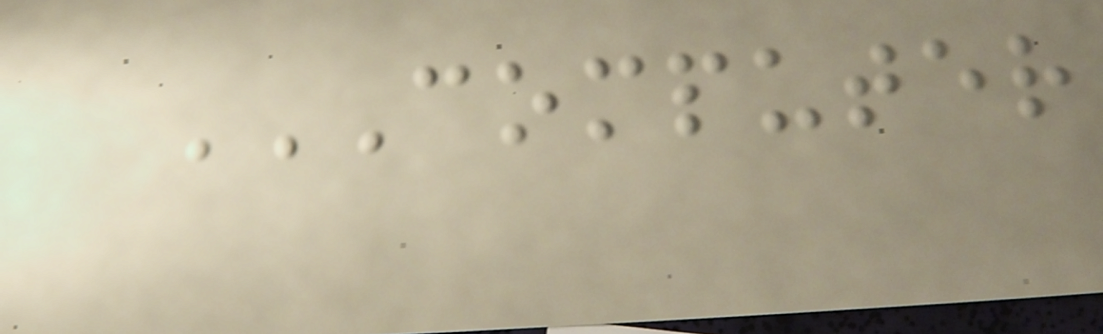COMPUTER
